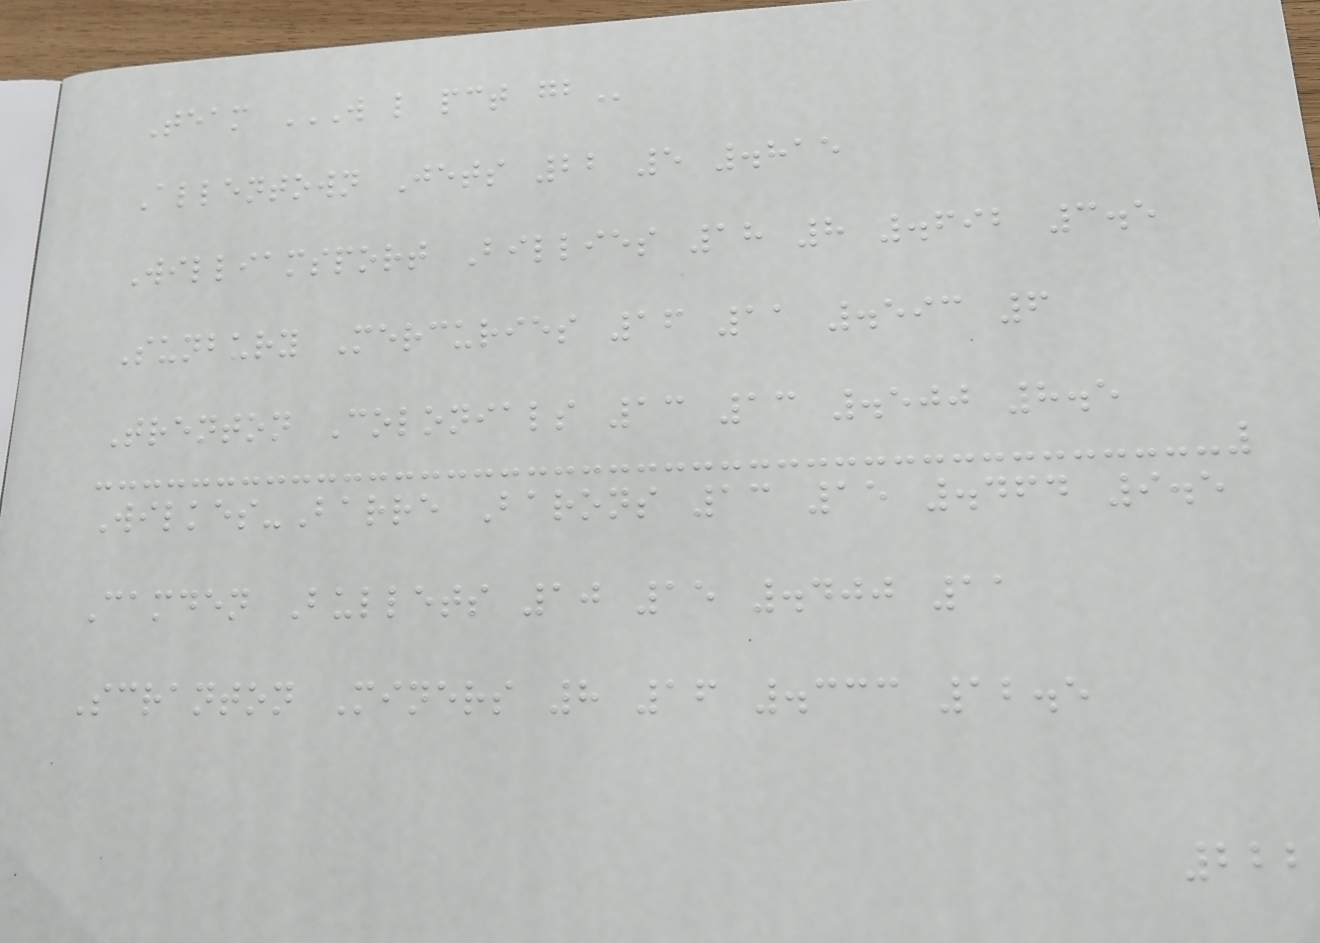Team W L PCT GB
Allentown Jets 22 5 .815
Williamsport Billies 18 8 .692 3.5
Sunbury Mercuries 16 11 .593 6
Trenton Colonials 13 13 .500 8.5
Wilkes-Barre Barons 13 15 .464 9.5
Camden Bullets 10 15 .400 11
Scranton Miners 8 16 .333 12.5
222
